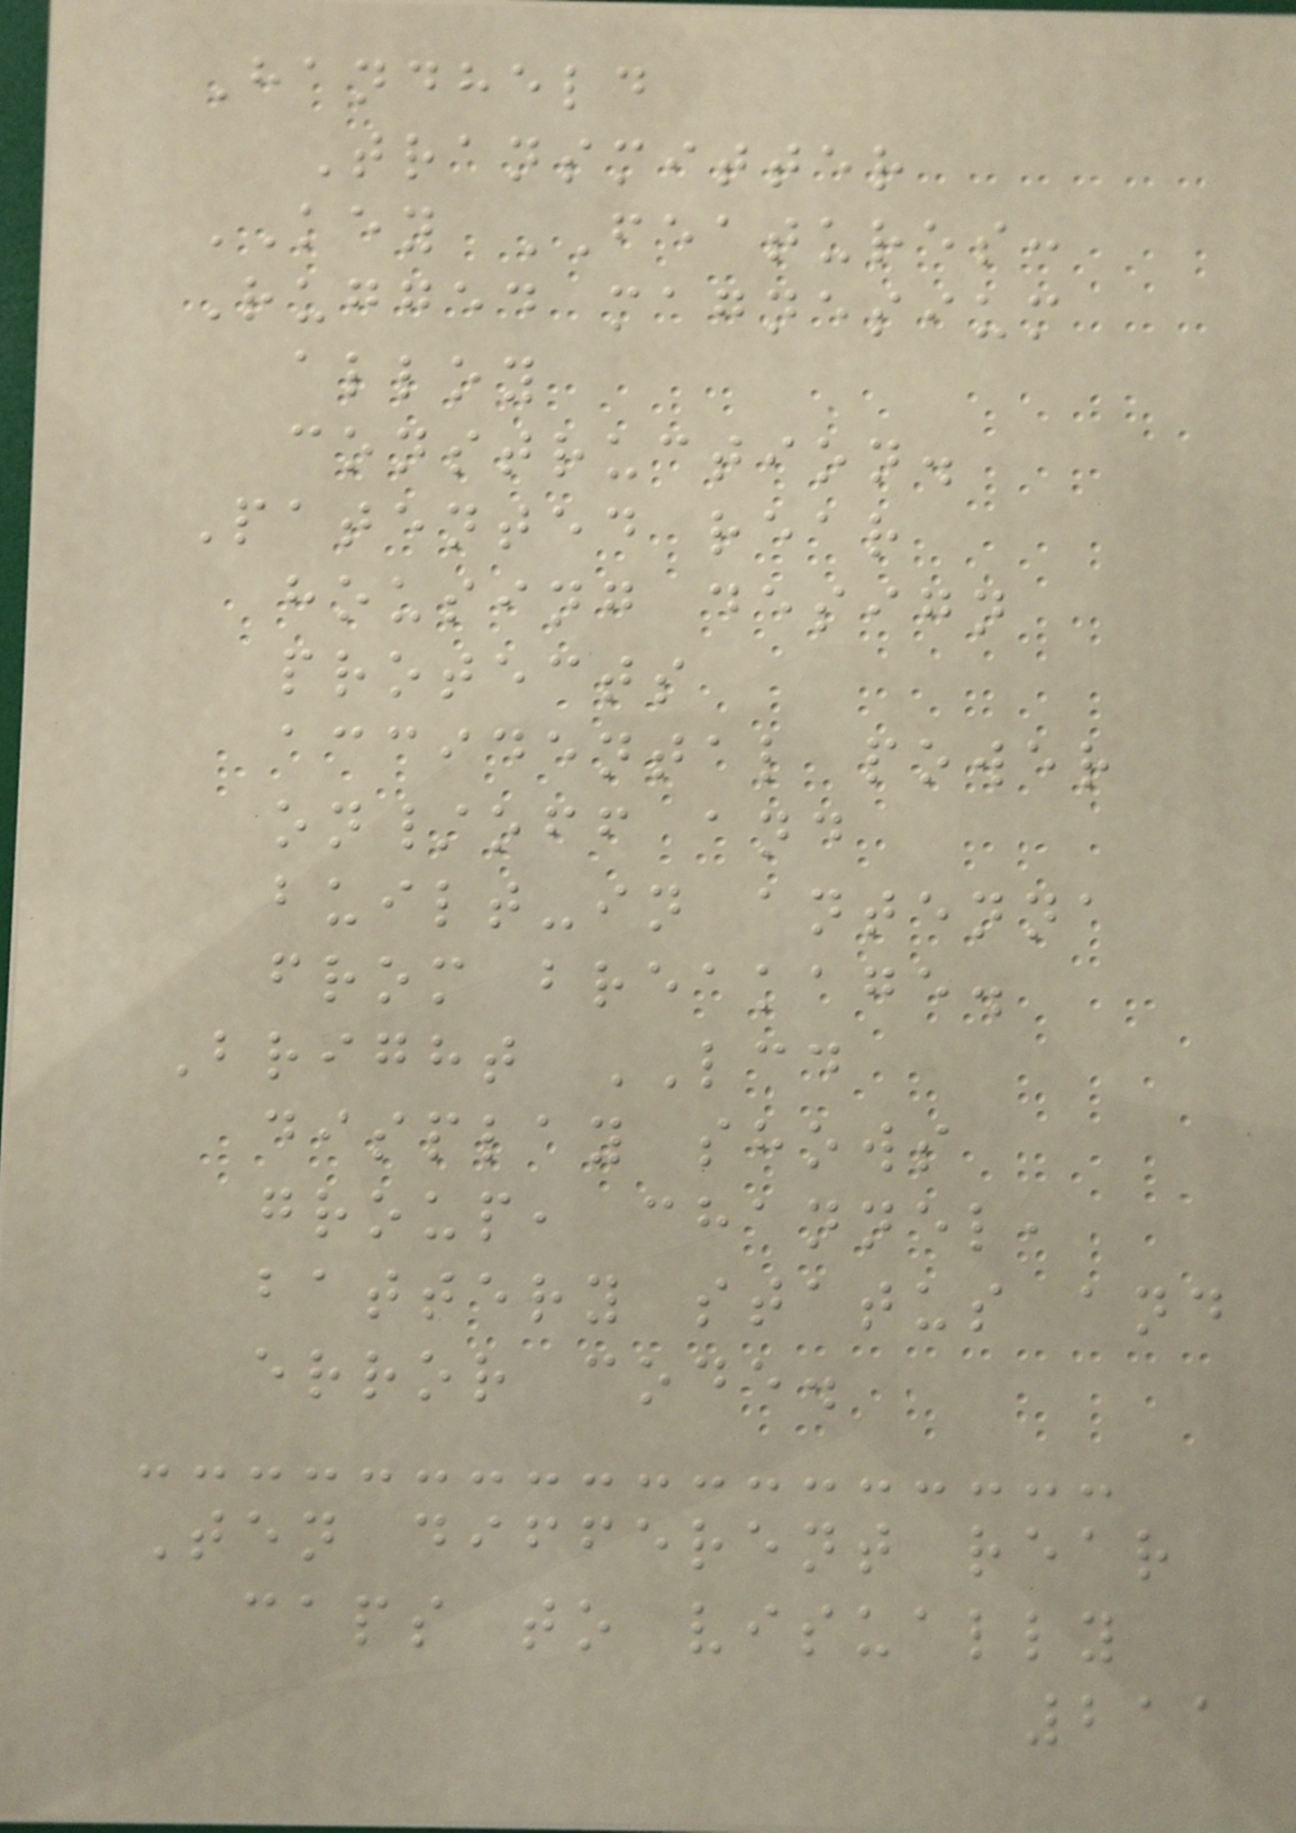Handheld
Transmitter
KEY FEATURES:
Rugged magnesium
alloy
construction.
Patented rear
housing design
protects
accidental power
on/off and
built-in antenna
from breakage.
Bright LCD
display shows
group, channel,
battery status and
error code.
Ten different rear
caps to visually
211
